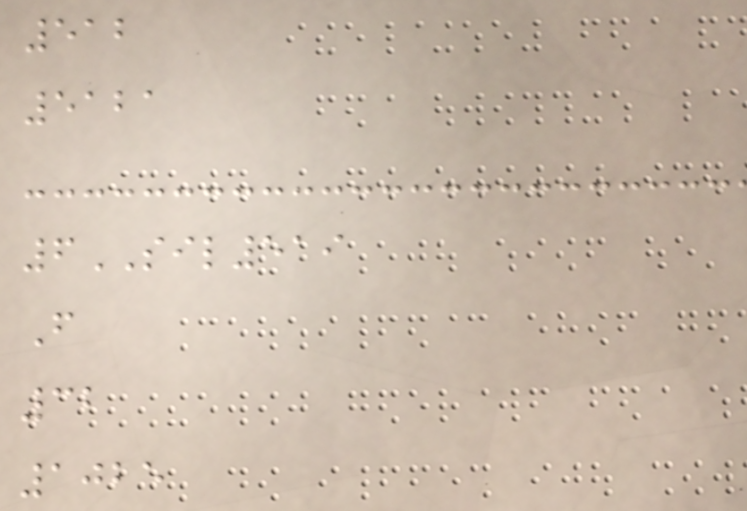512
5121
6SIL519
F
32
1025
